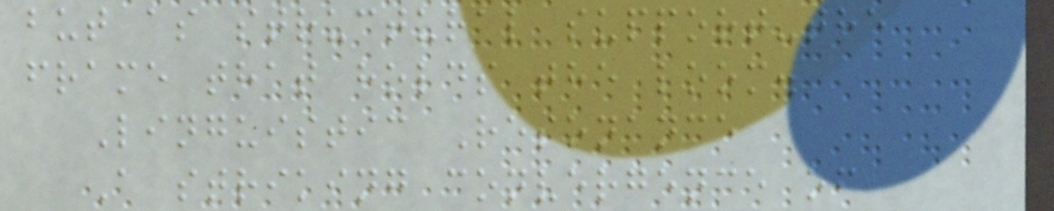but as structural support-the
frame that holds the loom.
Linguistic Resonance
A striking convergence of
